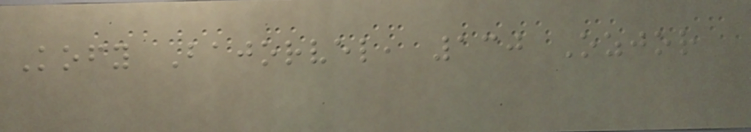Kofy Bajorvel, 130 Ozjor
